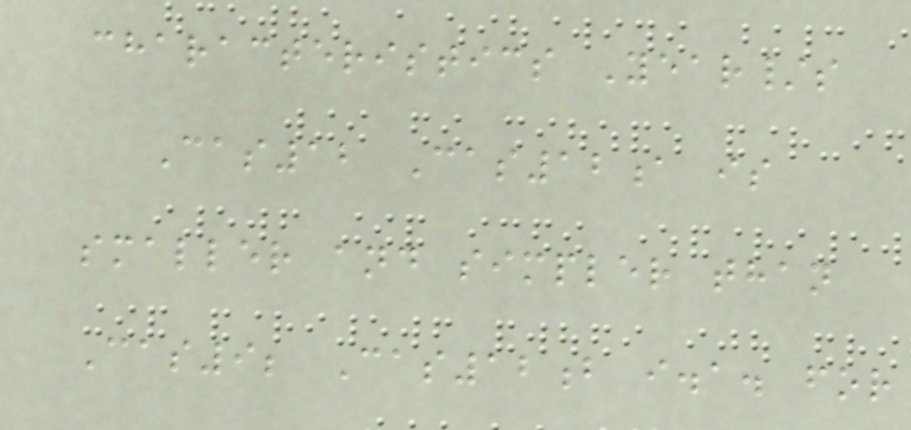characteristics Year/s
Cas12 Cas12a is
smaller and simpler than
Cas9; Cas12b i.a. for
